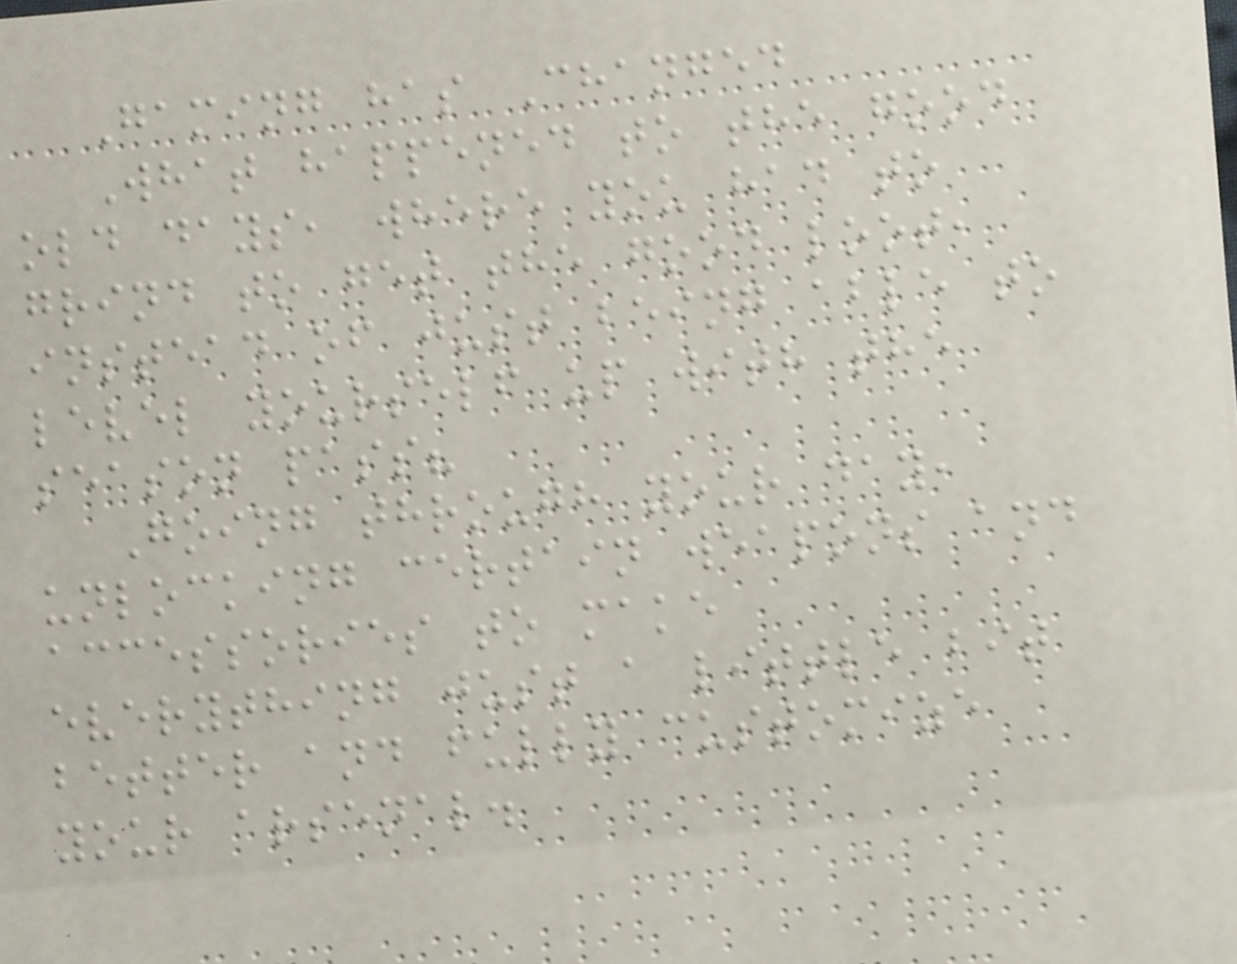Gaming has Changed
What happened to the good
old days, where you had to
grind to get the good loot,
instead of just being able to
level yourself up with the
season pass?
Going through your day,
unlocking certain weapons and
accessories to make
everything just a little bit
better and fully customize
your arsenal.
